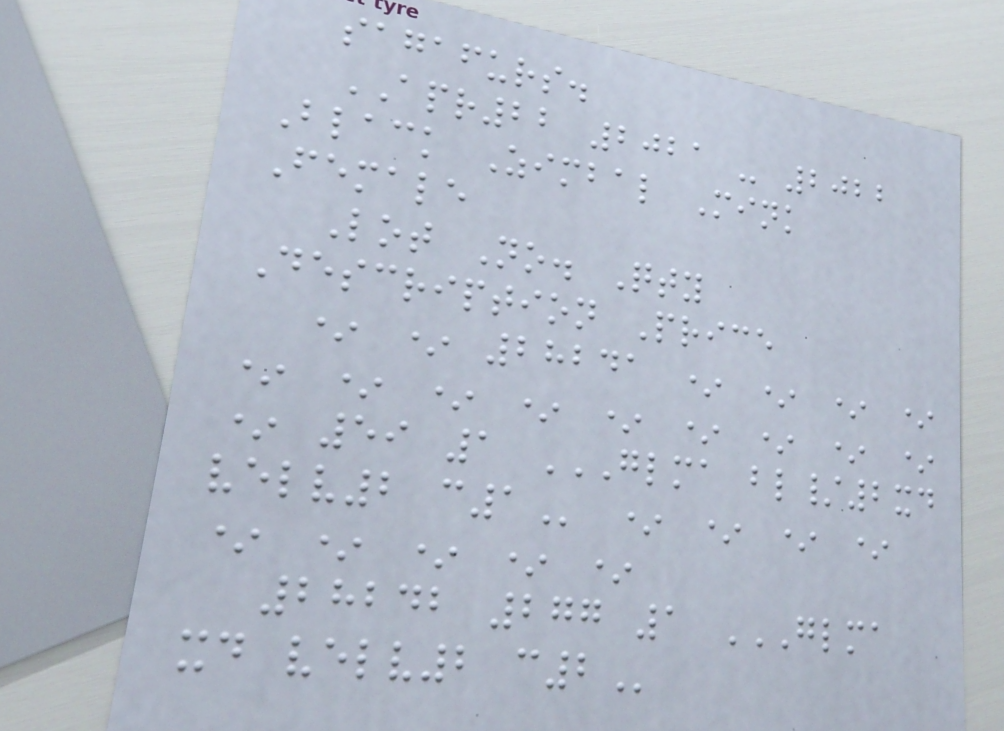sagafurs.
APR22 2021 - 2022
Black Zimbal Mink
Female
Lot No. Qty
Description Price
* * 28241 * * * *
* * * * * * * * *
* 59 1 GLMA BL/2XD
VELV2 C1 * * * *
* * * * *
28242 277 1 GLMA
XD VELV2 C2
